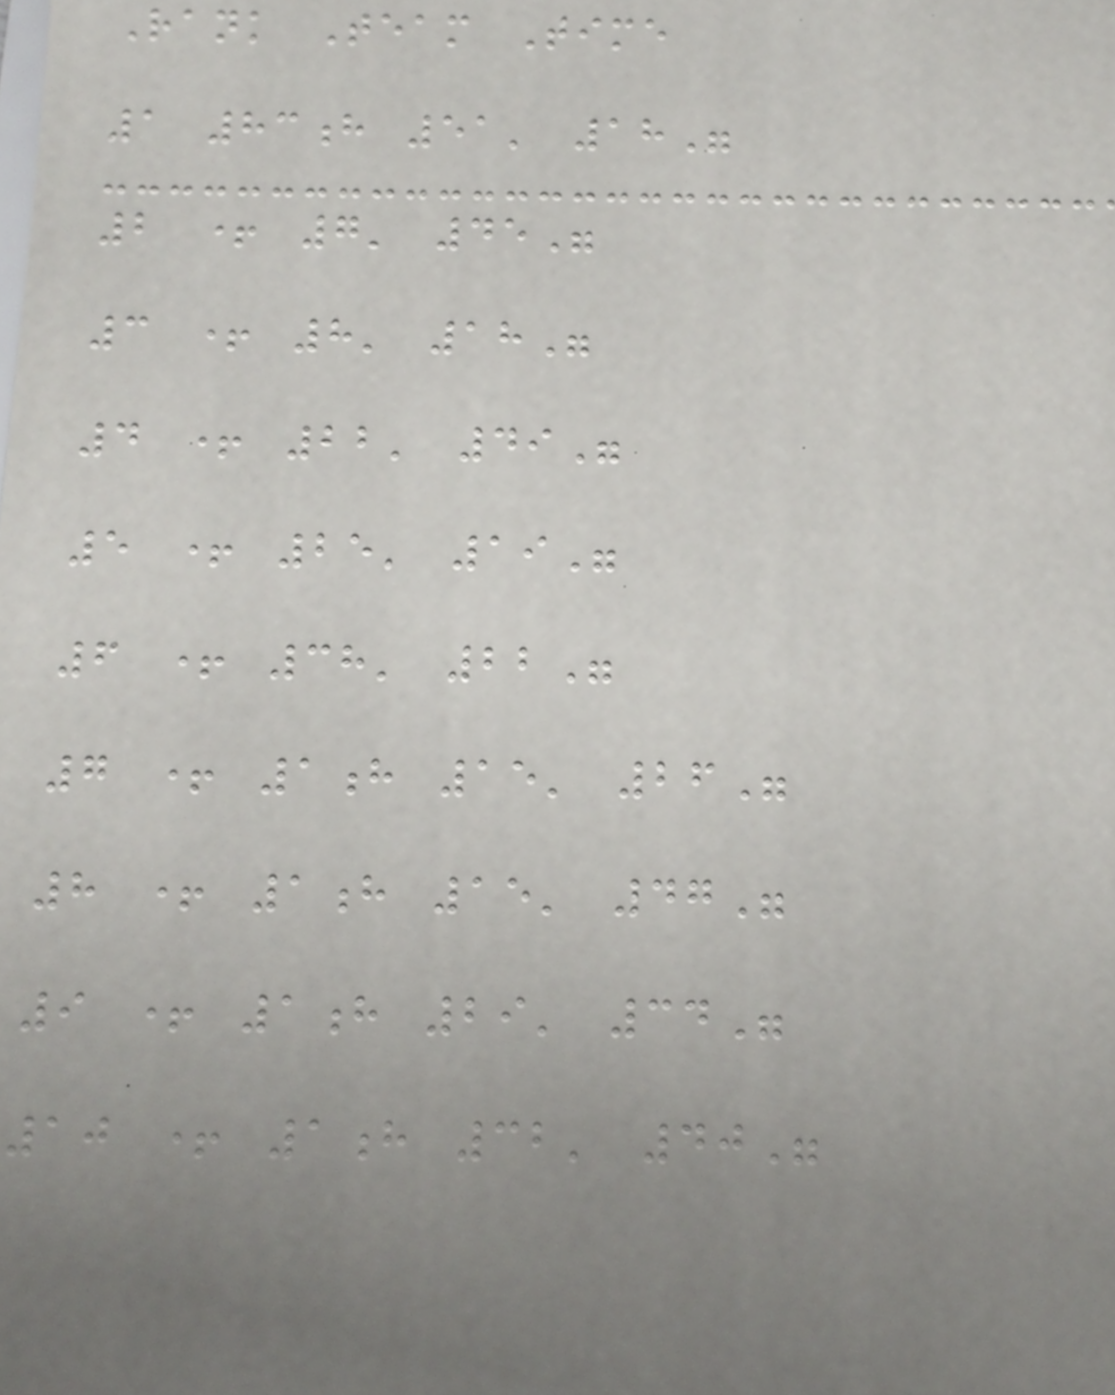Rank Team Time
1 83h 51' 18"
2 + 7' 45"
3 + 8' 18"
4 + 22' 49"
5 + 25' 19"
6 + 38' 22"
7 + 1h 15' 26"
8 + 1h 15' 47"
9 + 1h 29' 34"
10 + 1h 32' 40"
